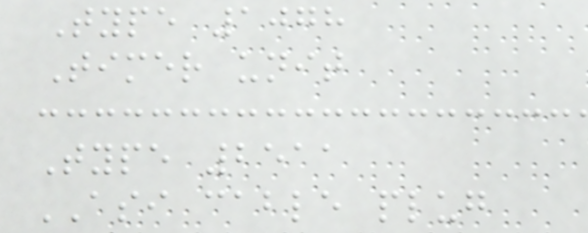Type 1078
Timer unit
Type 2511
ASI cable plug
